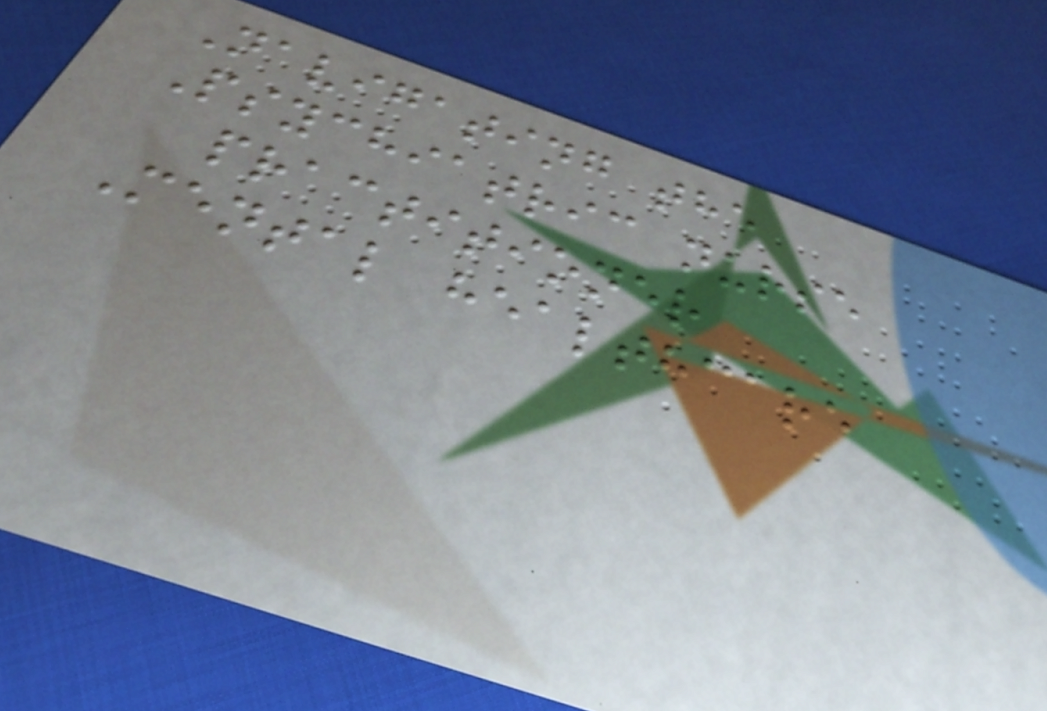Navigating the
Psychiatric nurse
practitioner
Mental healthcare
